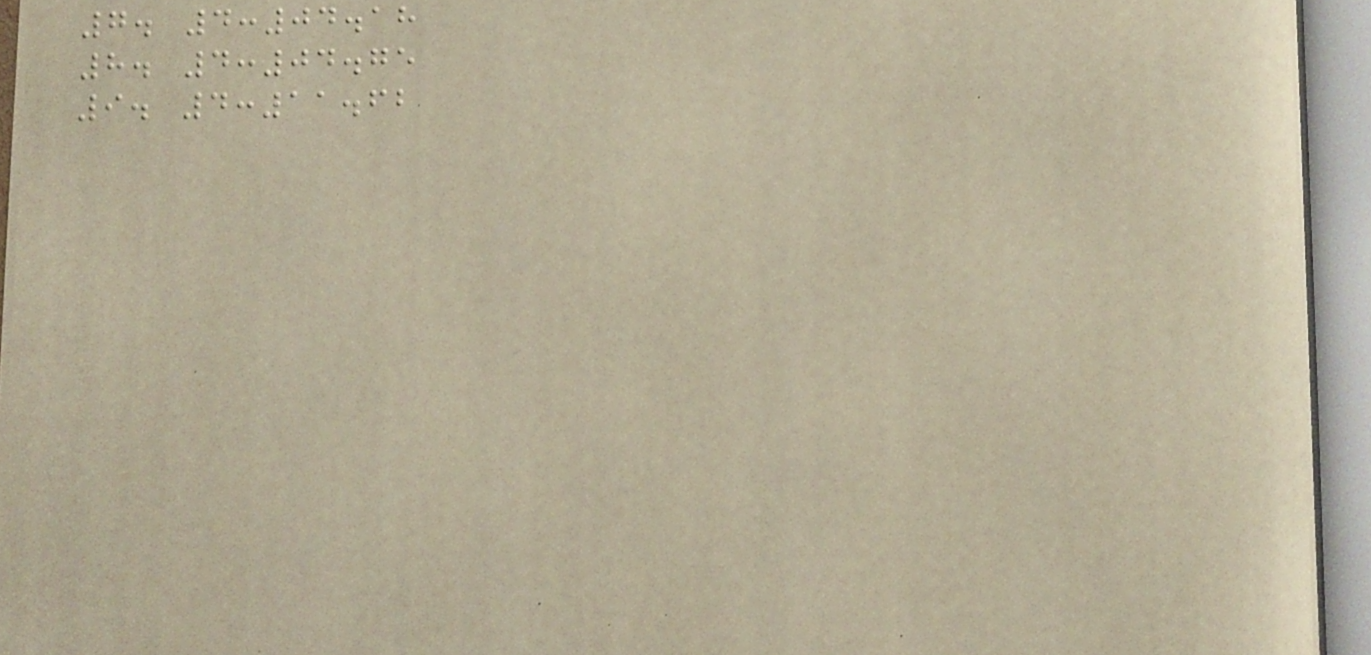7. 4:04.18
8. 4:04.75
9. 4:11.62
